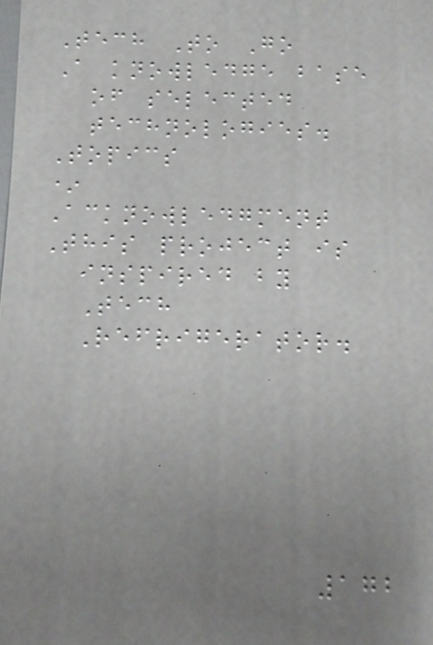Tech To Go
A knowledge base
of selected
technologies.
Topics
*
Acknowledgment
This project is
inspired by
Tech
Refrigerator.
172
